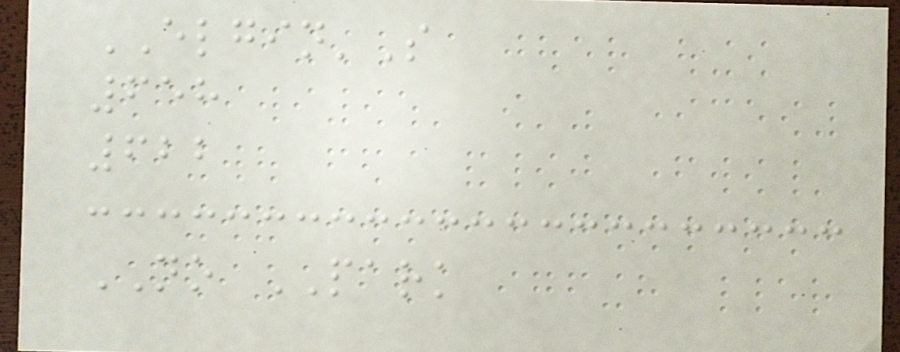ELGIN'S
658
622
NO PARK
